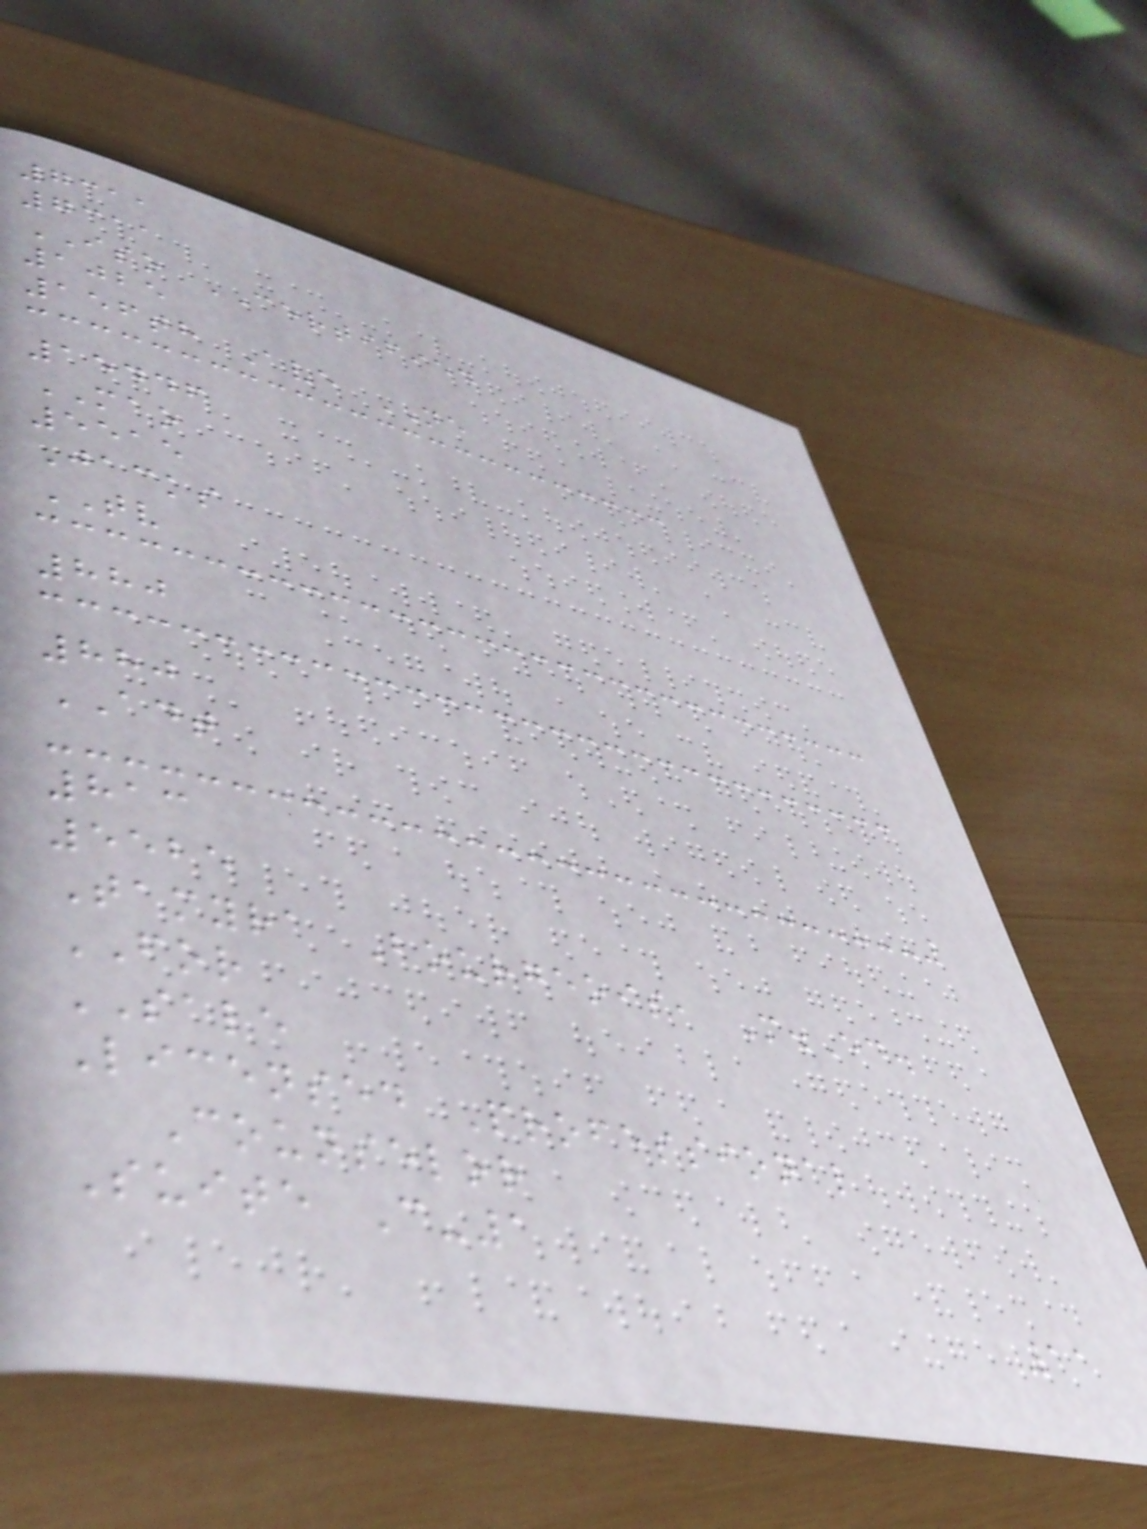7311
7311
ISO CERTIFIED
1025
156th Ave NE
15446
MAO
5515
Jacks
TV
880
880
ADT
813
5525
Tamyra Bourgeois, M.Ed.
FOR
SALE
Licensed Professional
Counselor
Suite C-1
11
